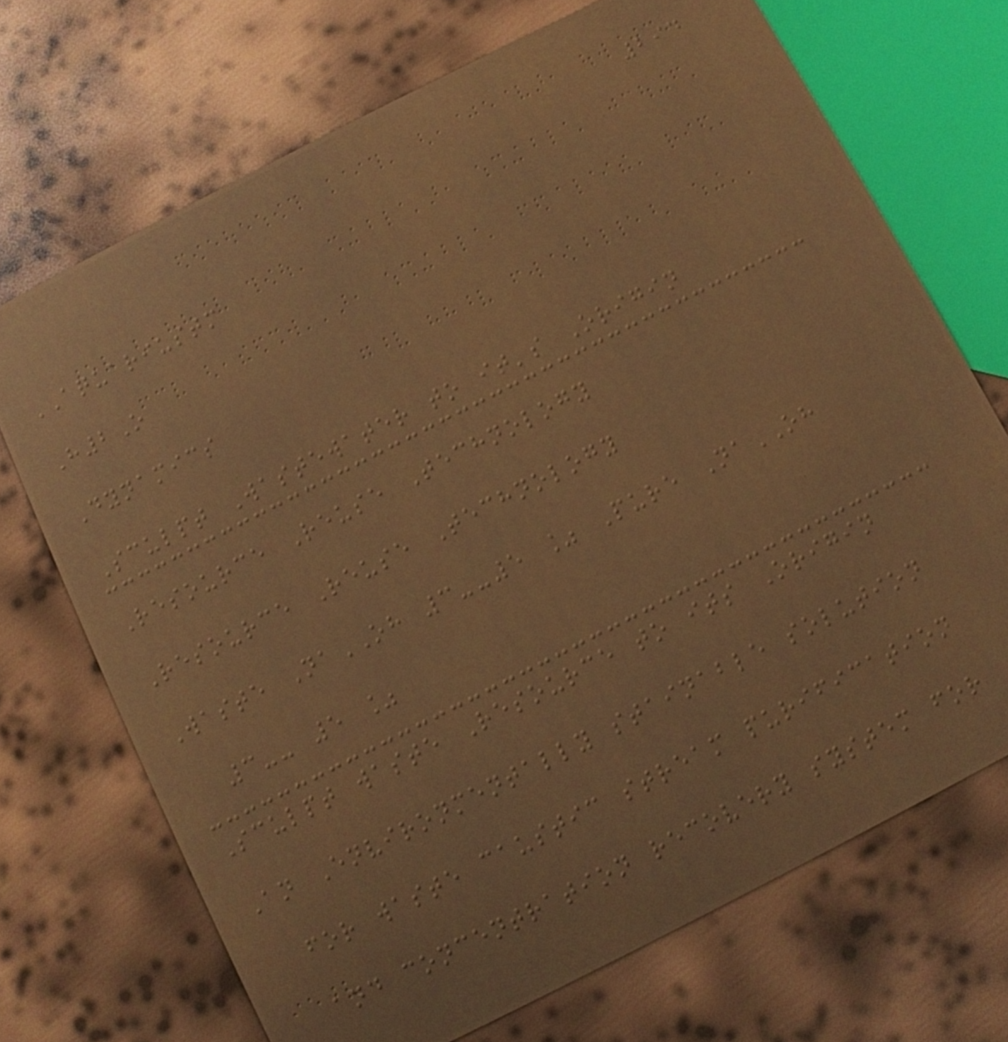294
AQUARIUSTM
H2O
Dynamics
Sculpt Wastewater to it's Origin
Resource Reuse Technology
Resource Reuse Technology
Waste NaOH 3--5 % Pure NaOH
3-- 5 %
Sculpt waste Resource to its Origin
An Environmentally stainable solution
for waste caustic stream purification
and concentration recovery system for
